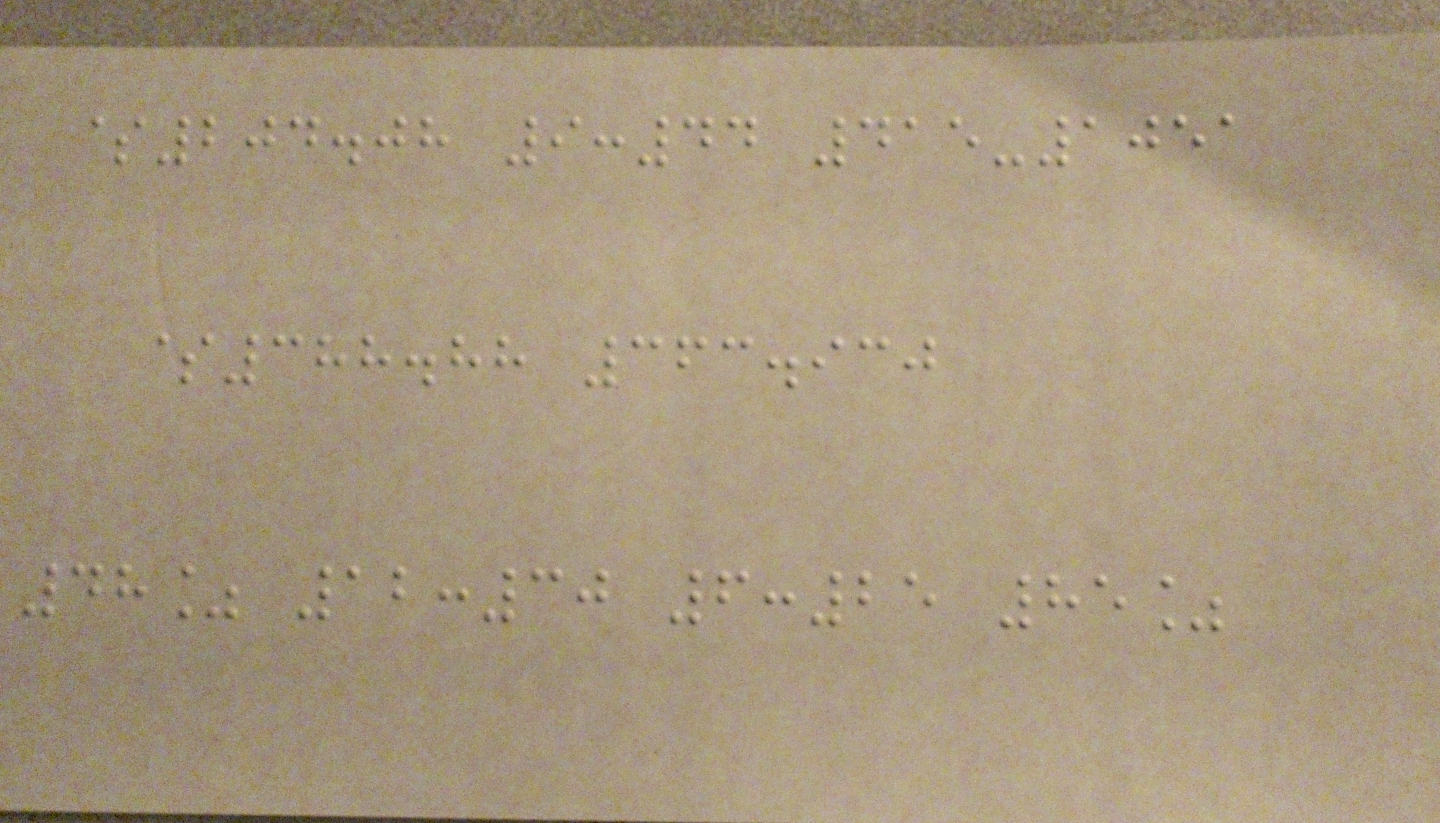$204.08 9:44 415-1051
$388.88 363.930
48% 12:30 6:25 85%
